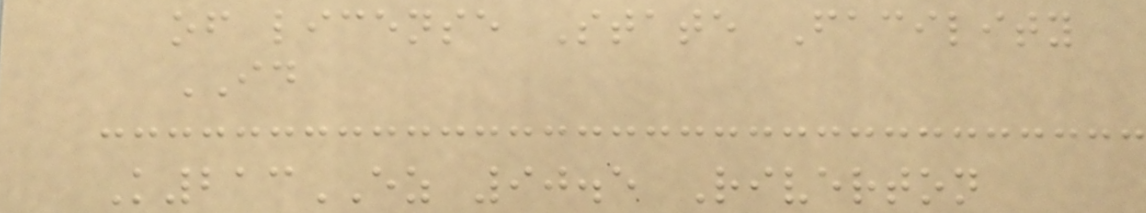of license State Facility
ID
K213EZ 90.5 Riverton
